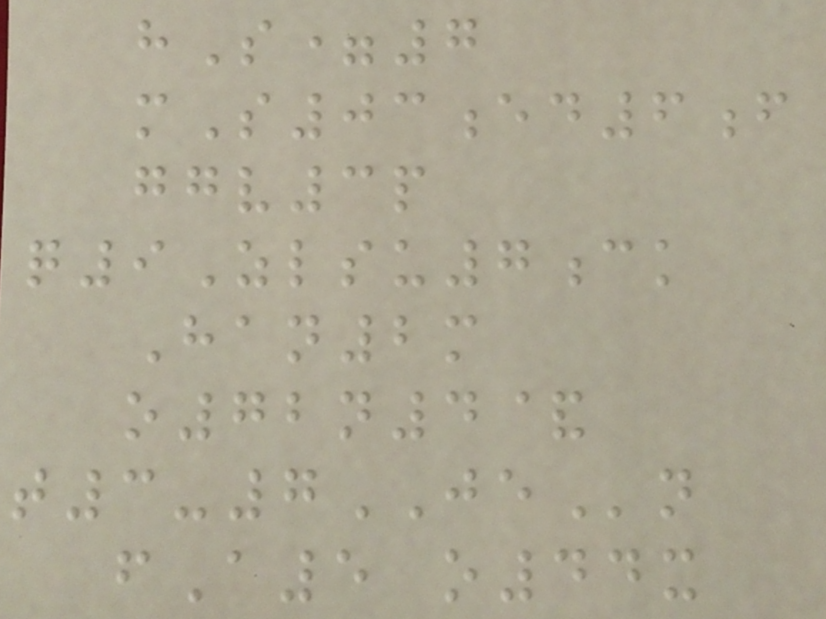hS=7
mS03ed6f
ggv3p
q9Zlsu7ck
Han2m
o72n4&
t3-7JEn
fA5 o44x
